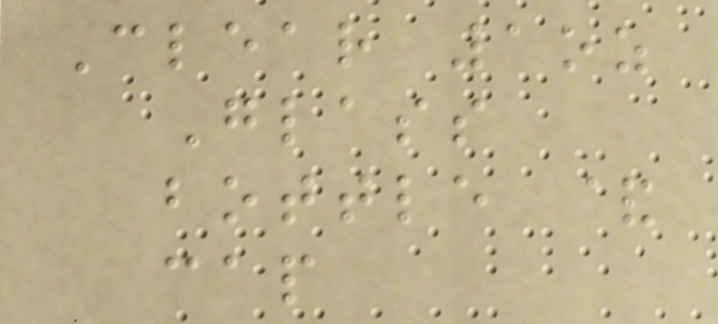Clear 1oz
Glass
bottle &
cap
